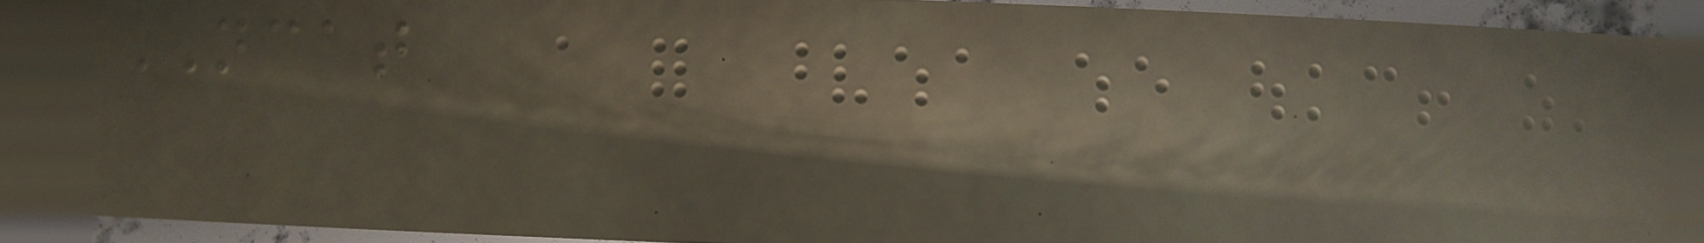NCAT
